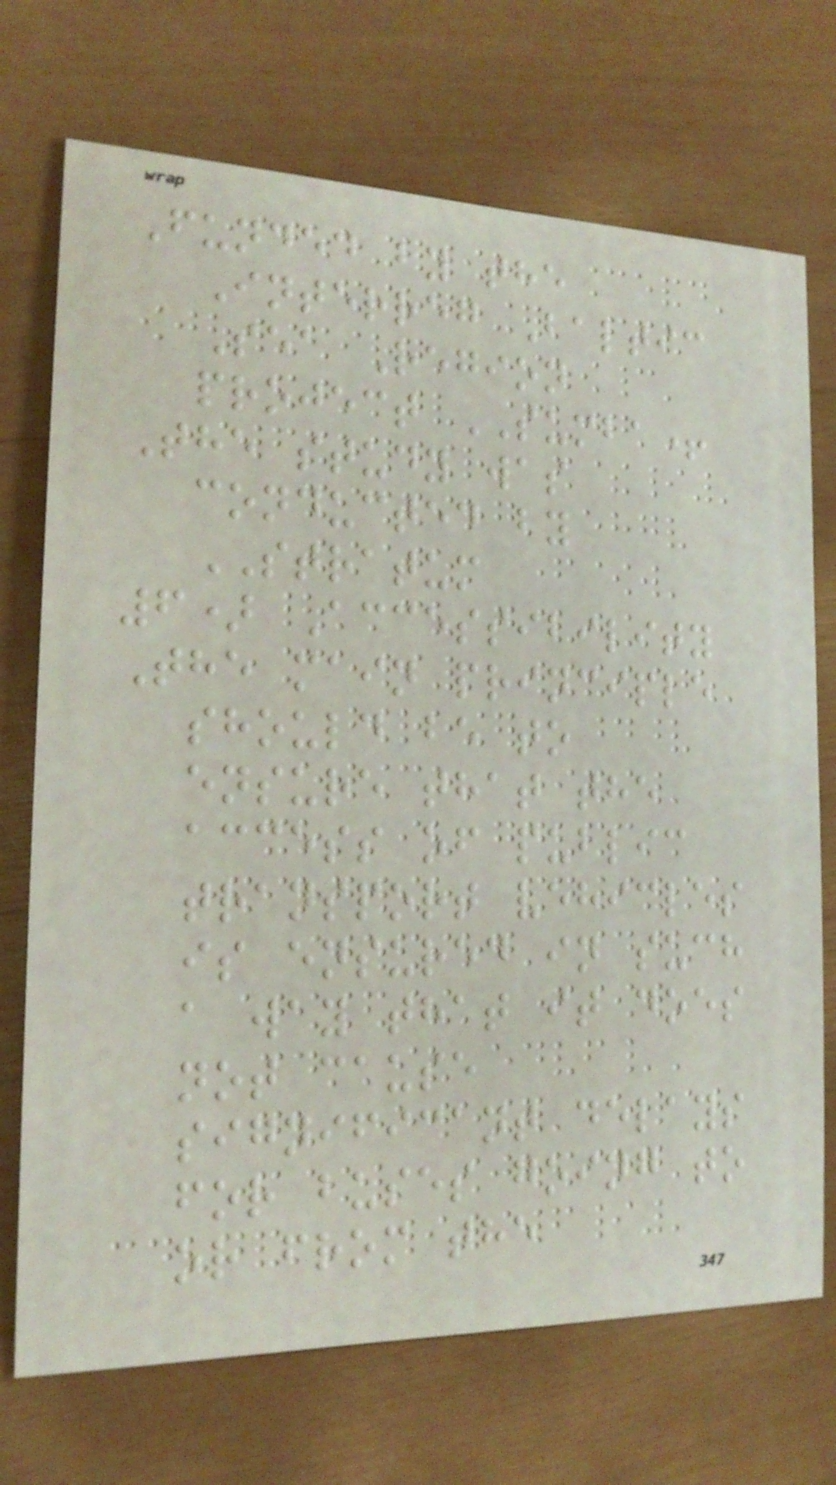Funded by the
Interreg Baltic
Sea Region
project SUMBA+
The study was
conducted by
STRATUM
6) Accessibility
The main principle
should be to
ensure that the
access of public
transport vehicles
is ensured in such
a way that it does
not cause
significant delays
for buses going to
or from the
